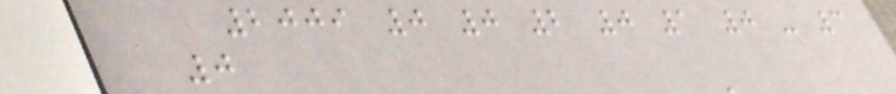2009 0 0 2 0 1 0 - 3
0
